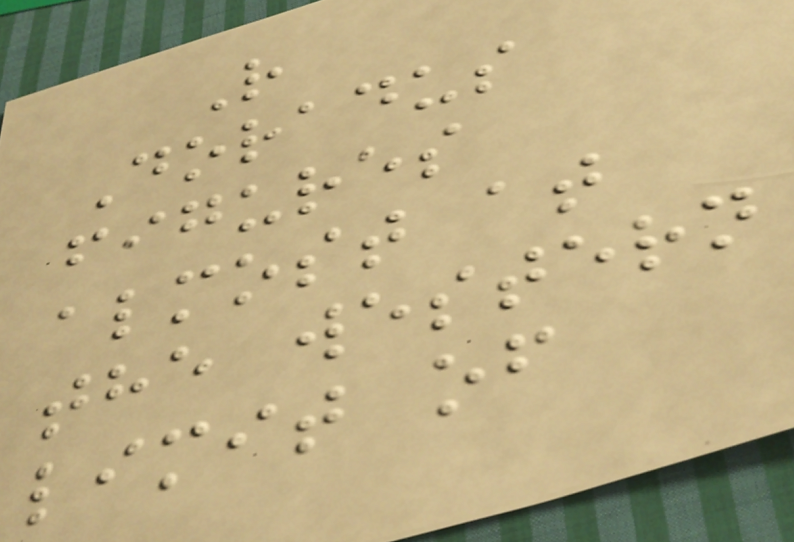R
Doradus
figures
almost at
the western
limit of
